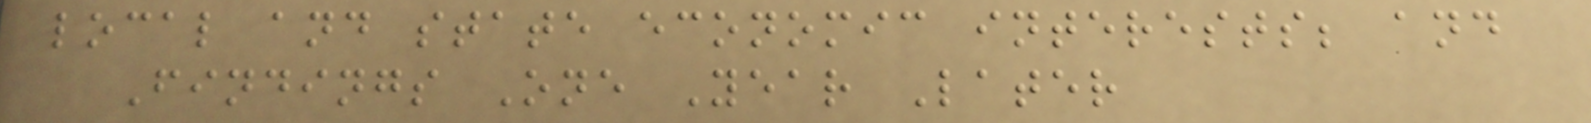local and state economic interests; and
Findings One Year Later
